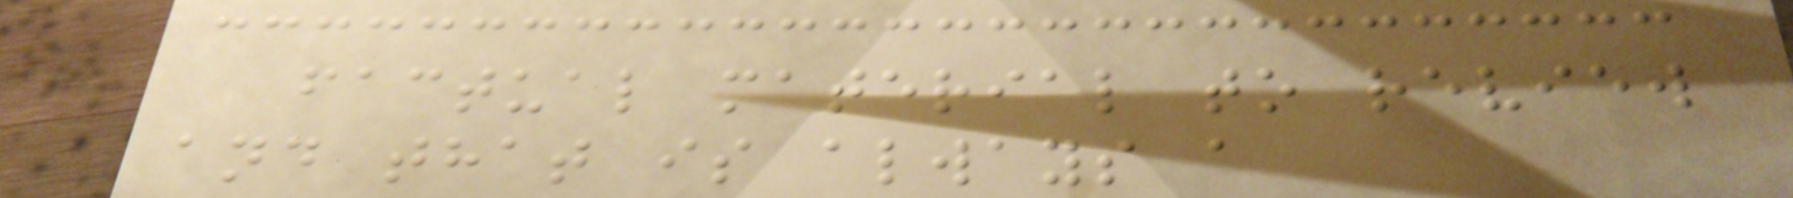factual material to review
and that is always a
